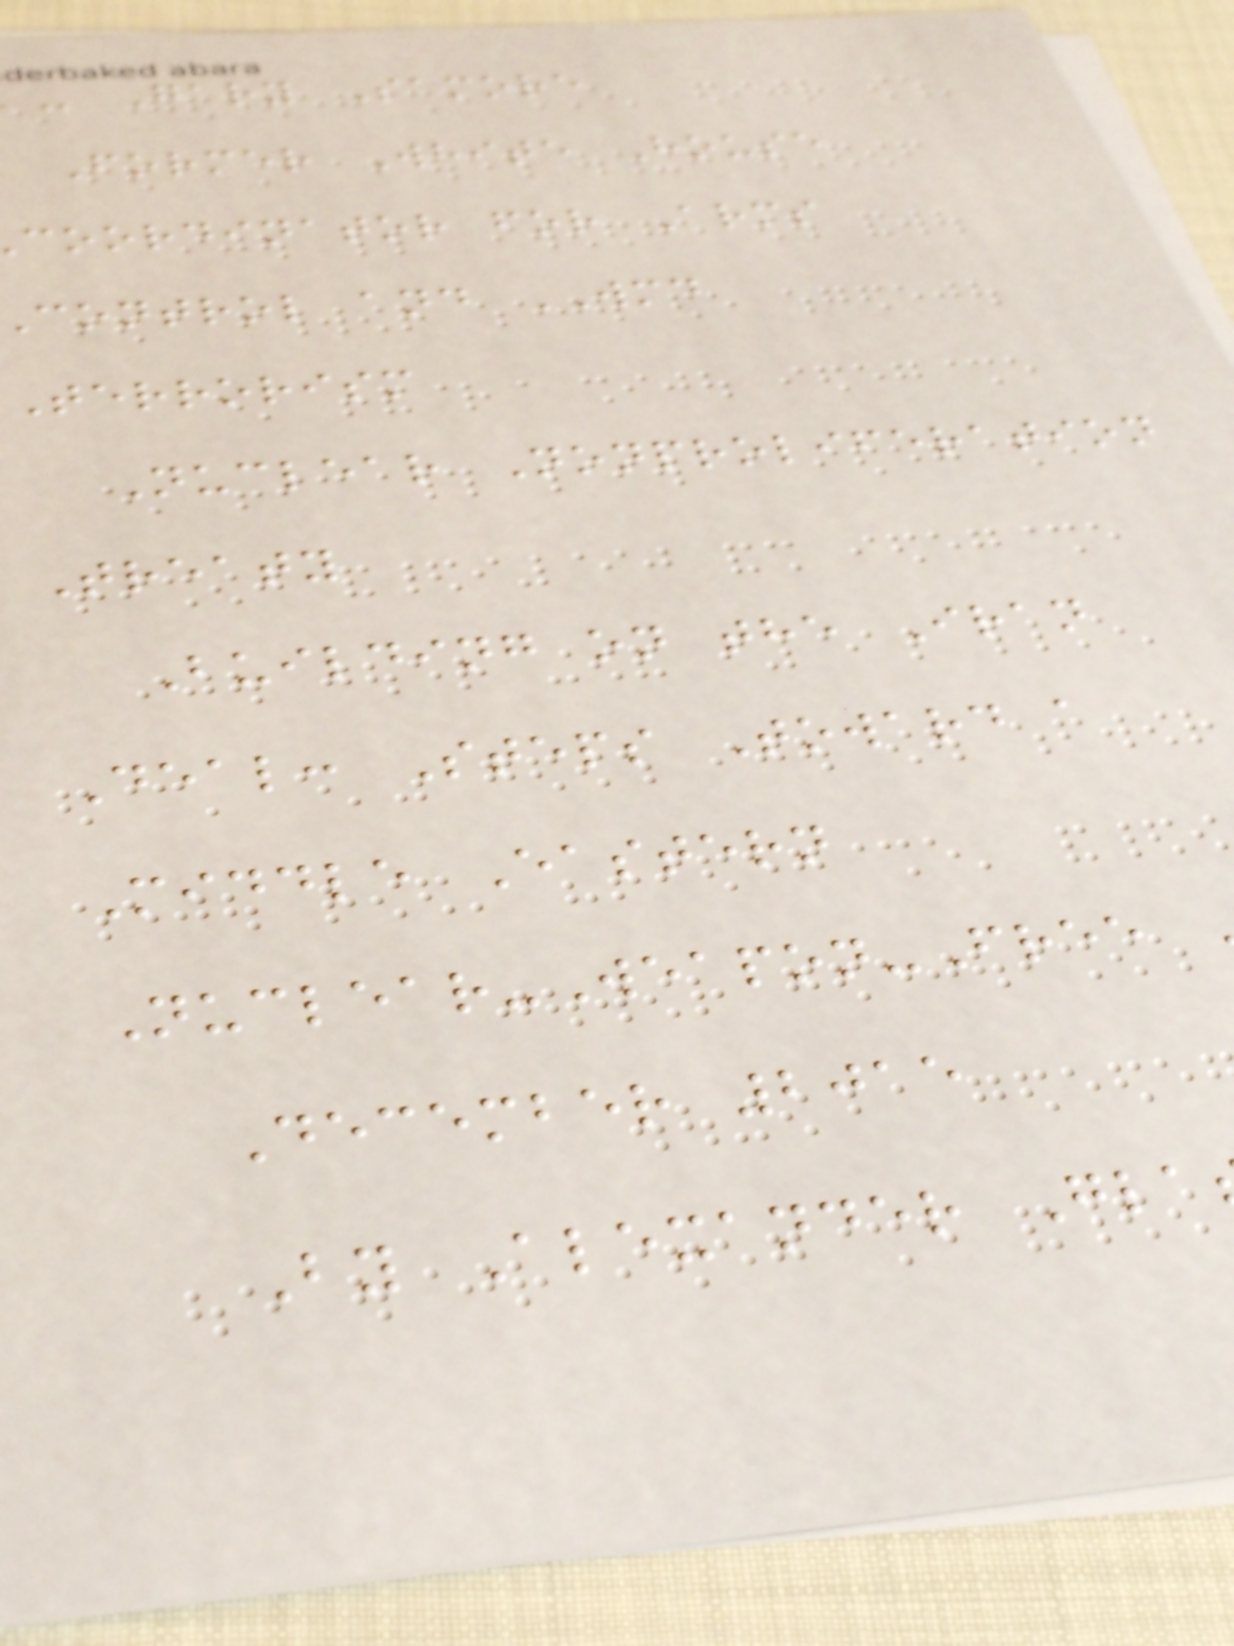- Gary Samore
Former White House
coordinator for Arms
control and WMD
Terrorism
Nuclear Nonproliferation
Treaty
Building on the Iran
Deal: Steps Toward a
Middle Eastern
Nuclear-Weapon-Free
December 2015
By Alexander Gla
